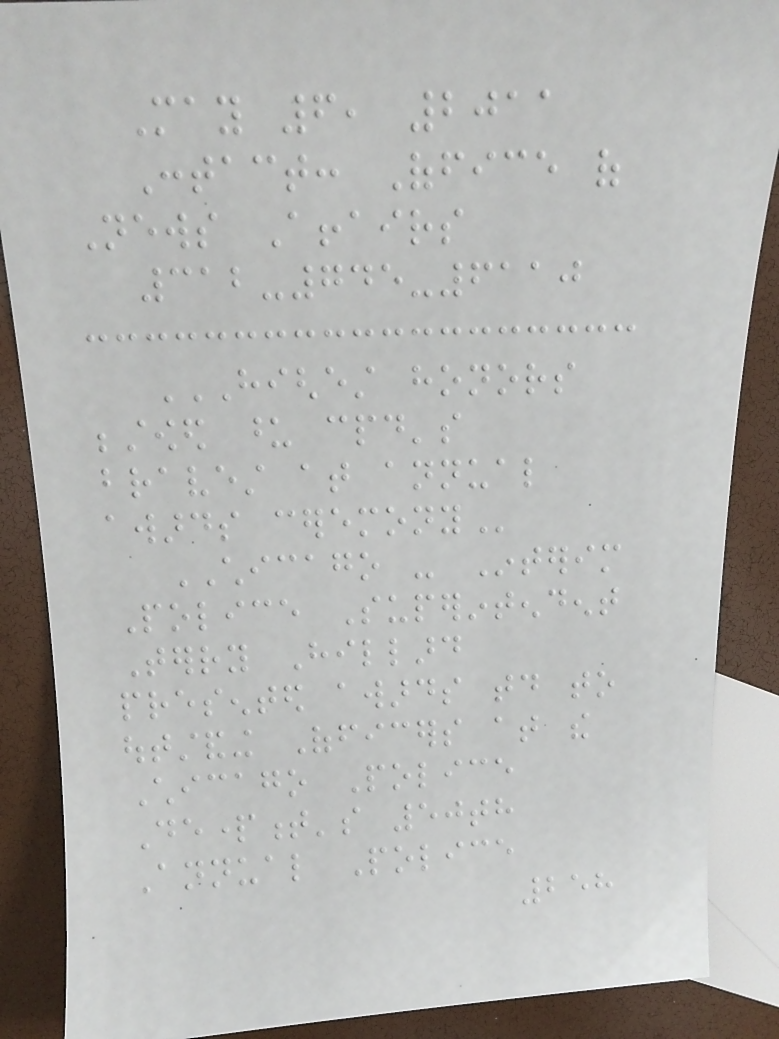May 6, 2011
Contact: Office of
News Affairs
312-745-6110
HIGHEST HONORS
BESTOWED UPON CPD'S
BRAVEST AT ANNUAL
AWARDS CEREMONY
CHICAGO - Interim
Police Superintendent
Terry Hillard
presented awards today to
outstanding Officers at the
Chicago Police
Department's 50th
Annual Police
258
